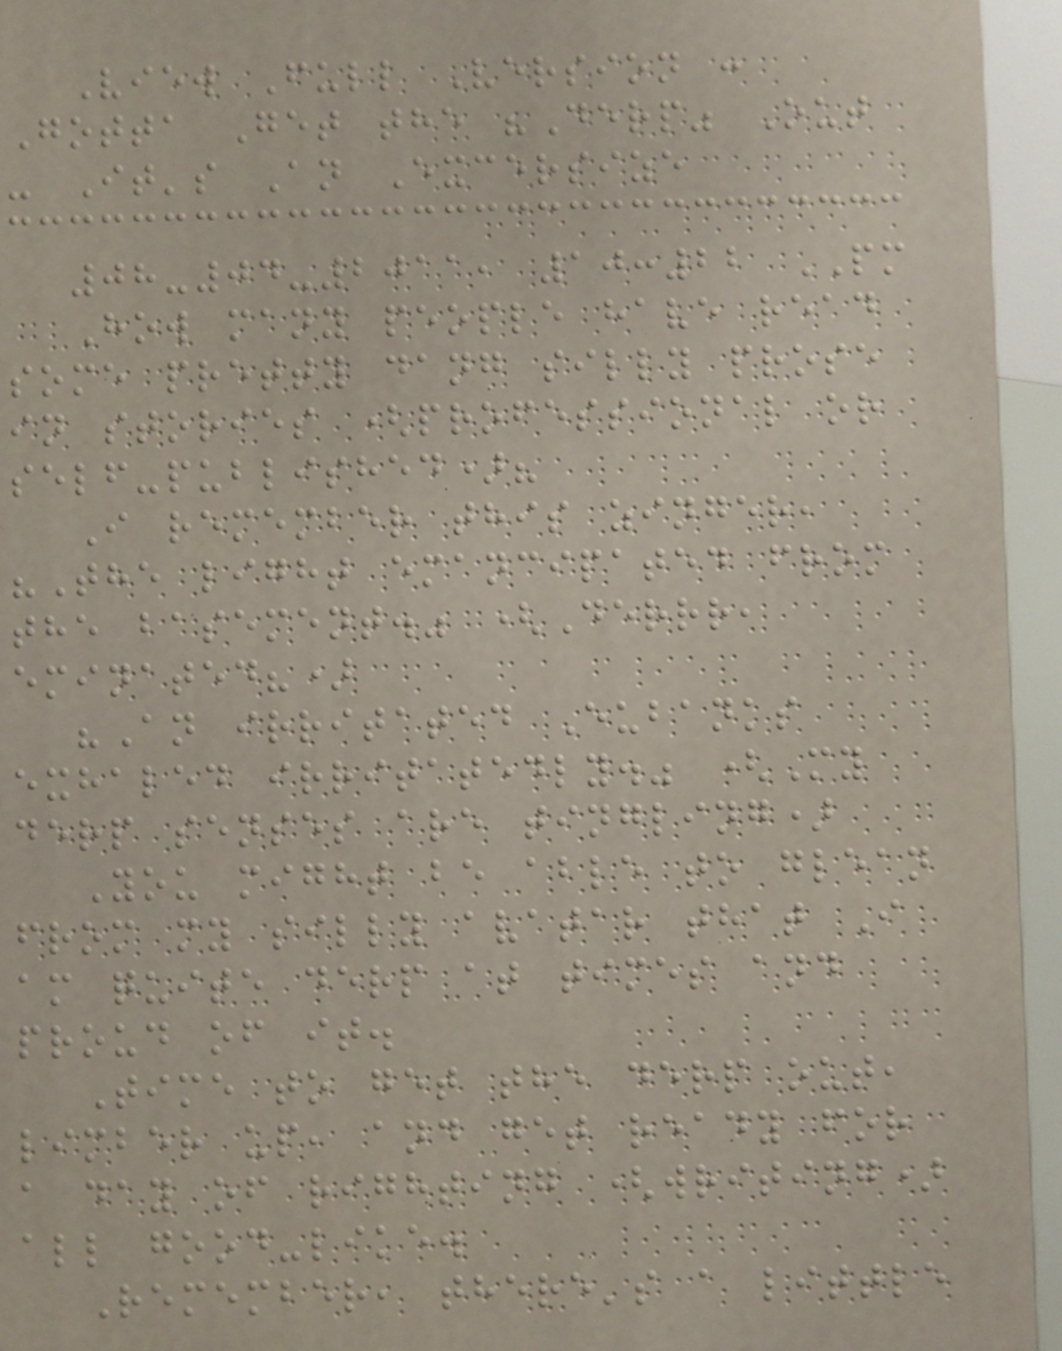View Full Version :
Gotta Get the "Derp" Out
- It's An Excersize
08-04-2011, 10:22 PM
How many people have read
some pretty dang silly prose
in stories (professional or
self-published)?
I remember this zinger,
"The light emancipated from
the basement." (Derrr,
eminated?)
"An irritated Eubanks
exhaled irritatedly." (My
derp senses are tingling)
You might be able to glean
from my silly avatar that I
am quite derp at times and
proud of it.
Time to get the derp out,
limber up, and get ready for
a day of righting (writing)
all good-like.
Remember, there's a little
